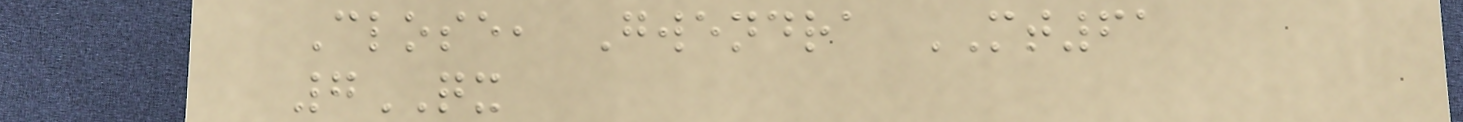Close, Gwendra MT61
7QX
